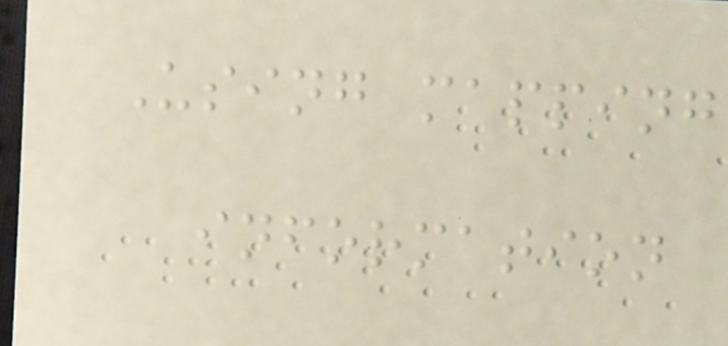Using mapping
information
